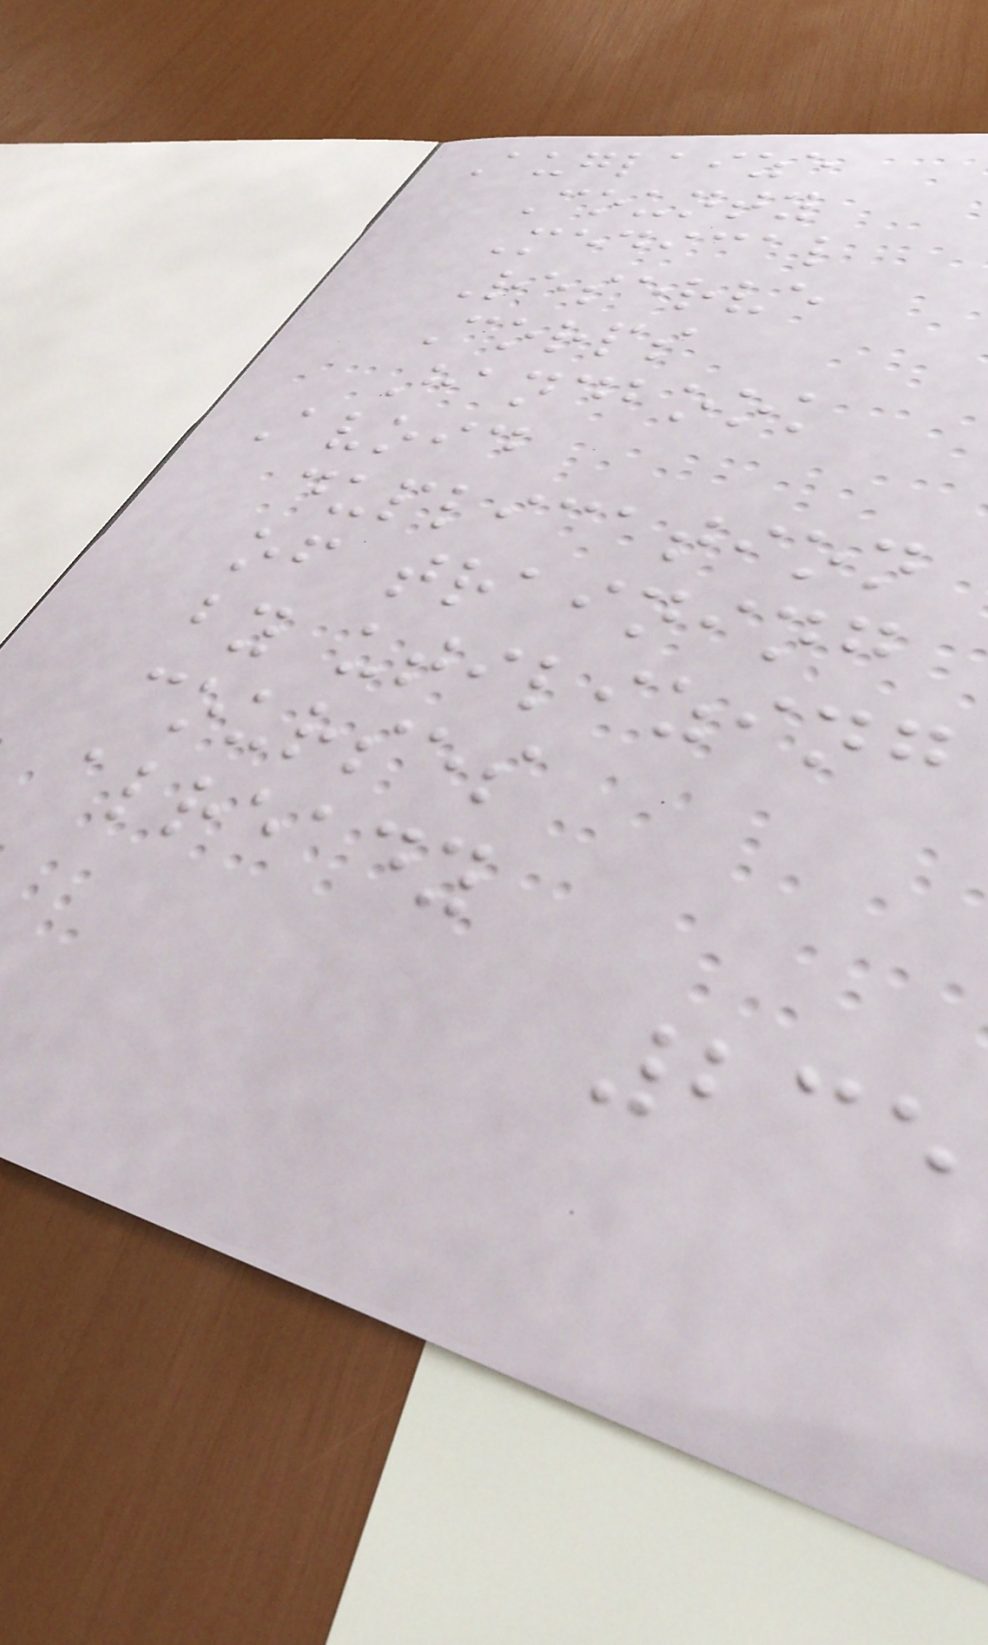Auglaize
County
Medical
Reserve
Corps
Handbook
Avoid
duplication
of training
by utilizing
courses
already
235
